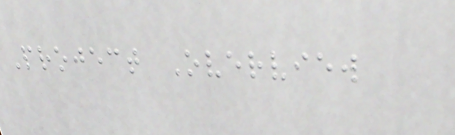Project Overview
